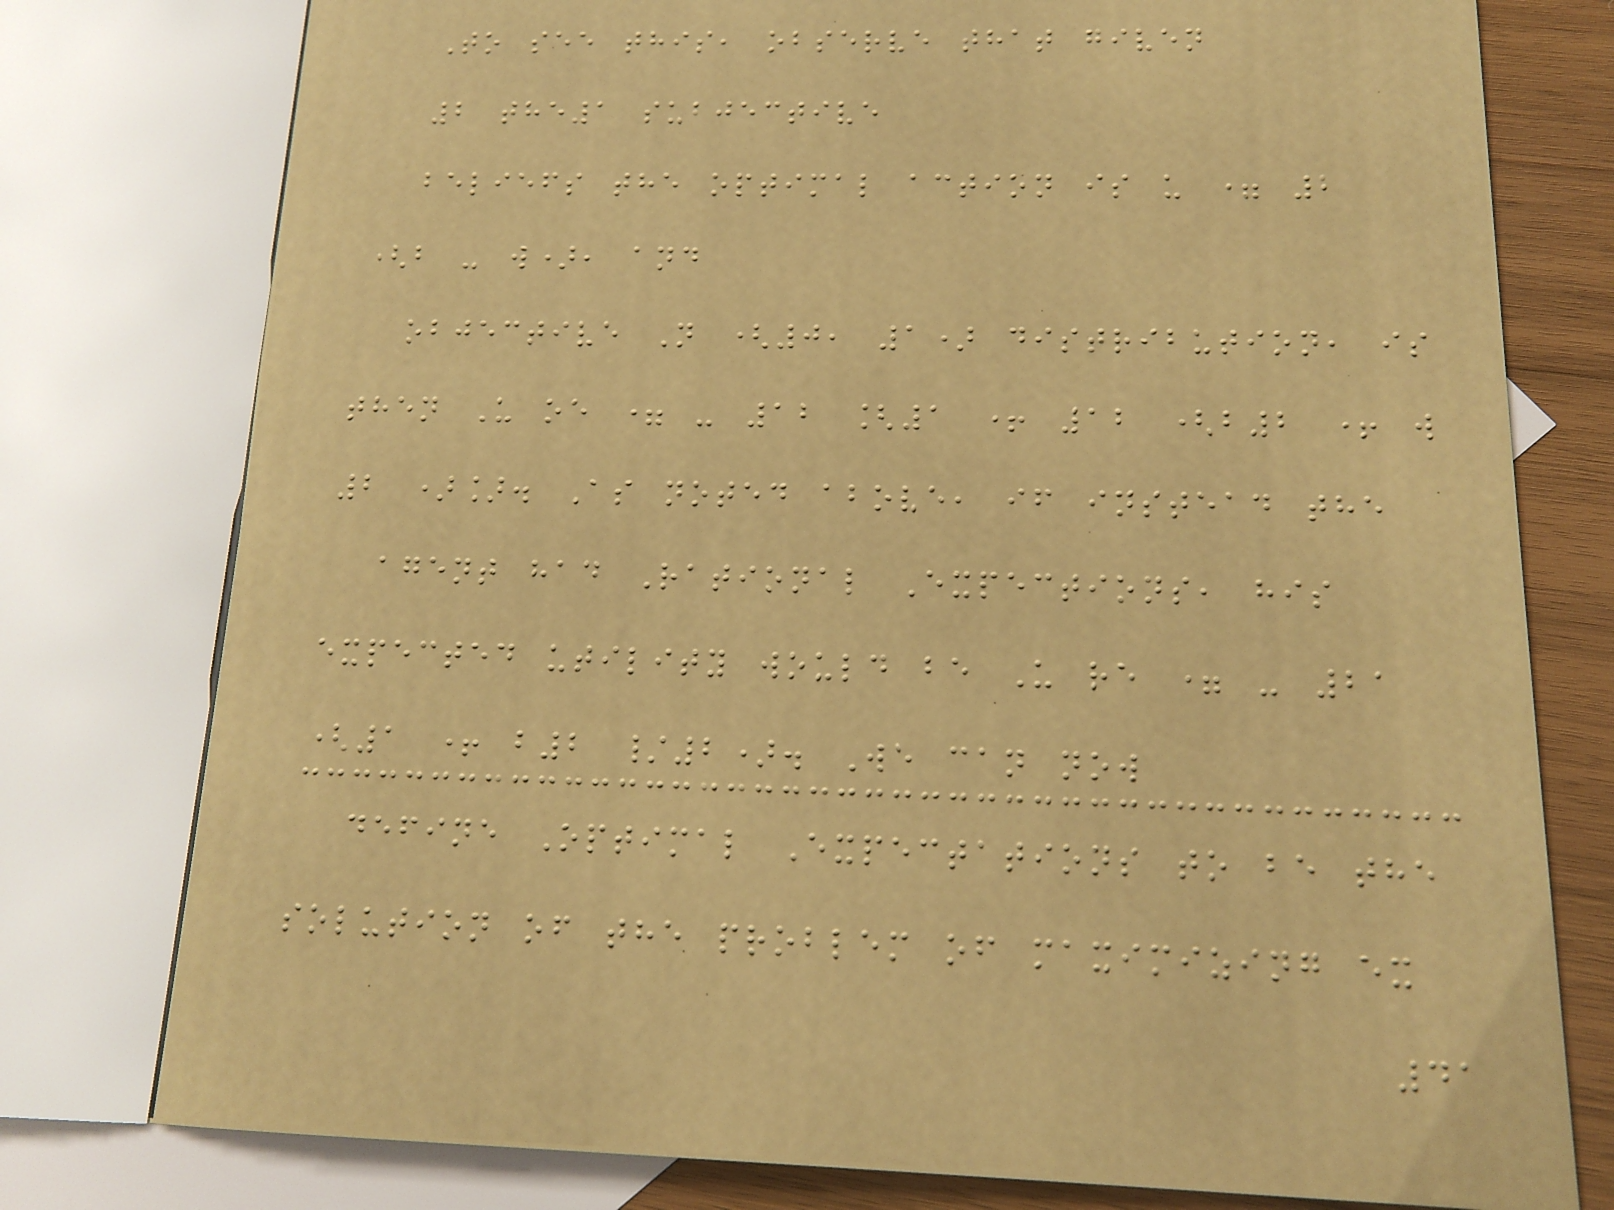To see this, observe that given
2 the1 subjective
beliefs the optimal action is u = 2
(b - w), and
objective N (0, 1) distribution, is
then U oe = - 12 [1 + 12 (b2 + w
2 )]. As noted above, if instead the
agent had Rational Expections, his
expected utility would be U re = - 21
(1 + b2 /2). We can now
define Optimal Expectations to be the
solution of the problem of maximizing ex
41
